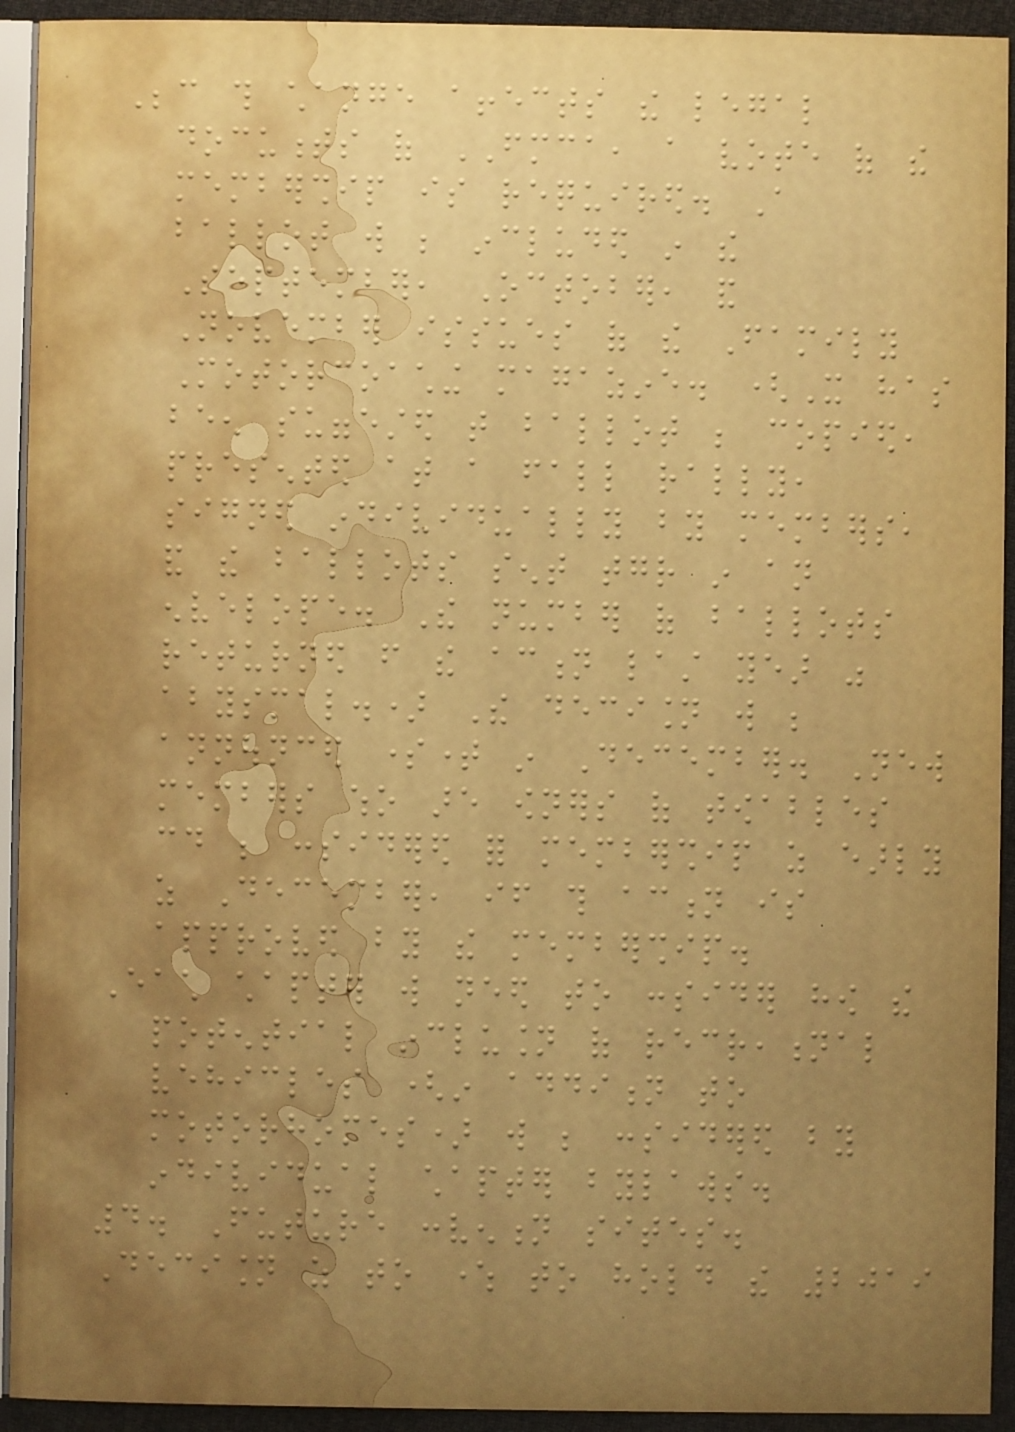Because this change affects the legal
documents of FMCA, a vote of the
membership is required. A
ballot will be included in the
September, October, and
November issues of the Family
Motorcoaching magazine. (It has
been suggested that ballot be copied,
presented at a fall rally,
signed individually by members,
and the ballots sent together in an
envelope. The number of ballots
returned from the action last year was
abysmal.) The decision will be
announced sometime in December. New
members who are owners of towables
could be considered for membership as early
as December, if this action is
approved by the membership.
Each chapter will need to consider how the
potential inclusion of recreational
vehicles (in addition to
motorhomes) will be considered by
individual chapter bylaws.
4. Future convention sites.
Decision as to where to hold the 2019
